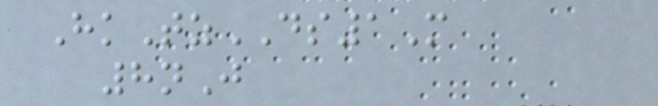HkTzDS1M
8nJ
